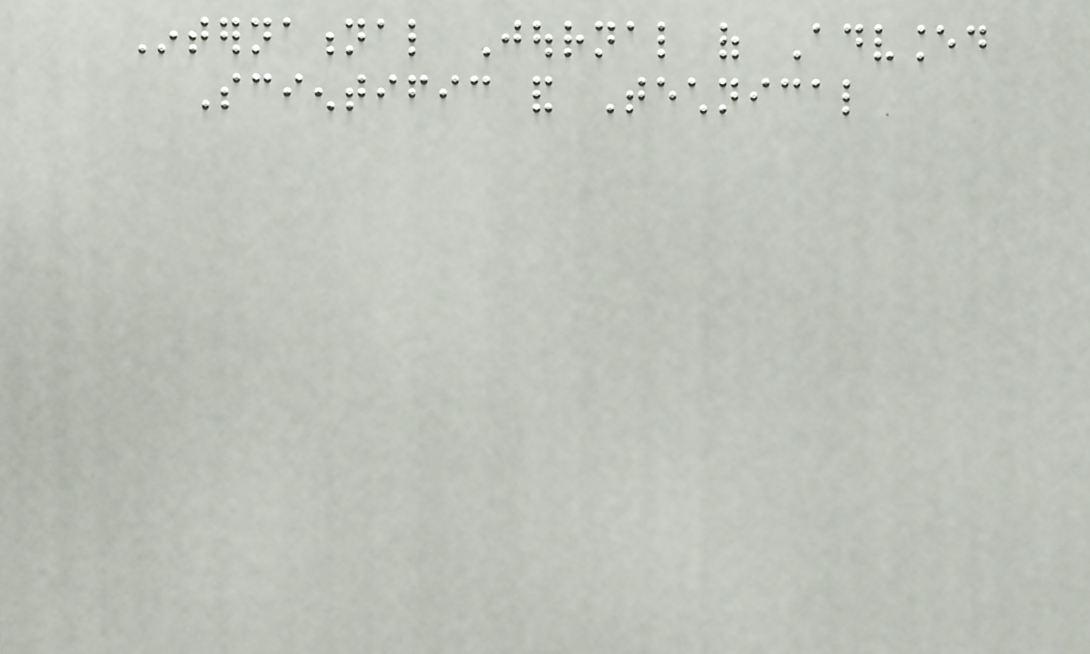International Journal of Advanced
Scientific and Technical
